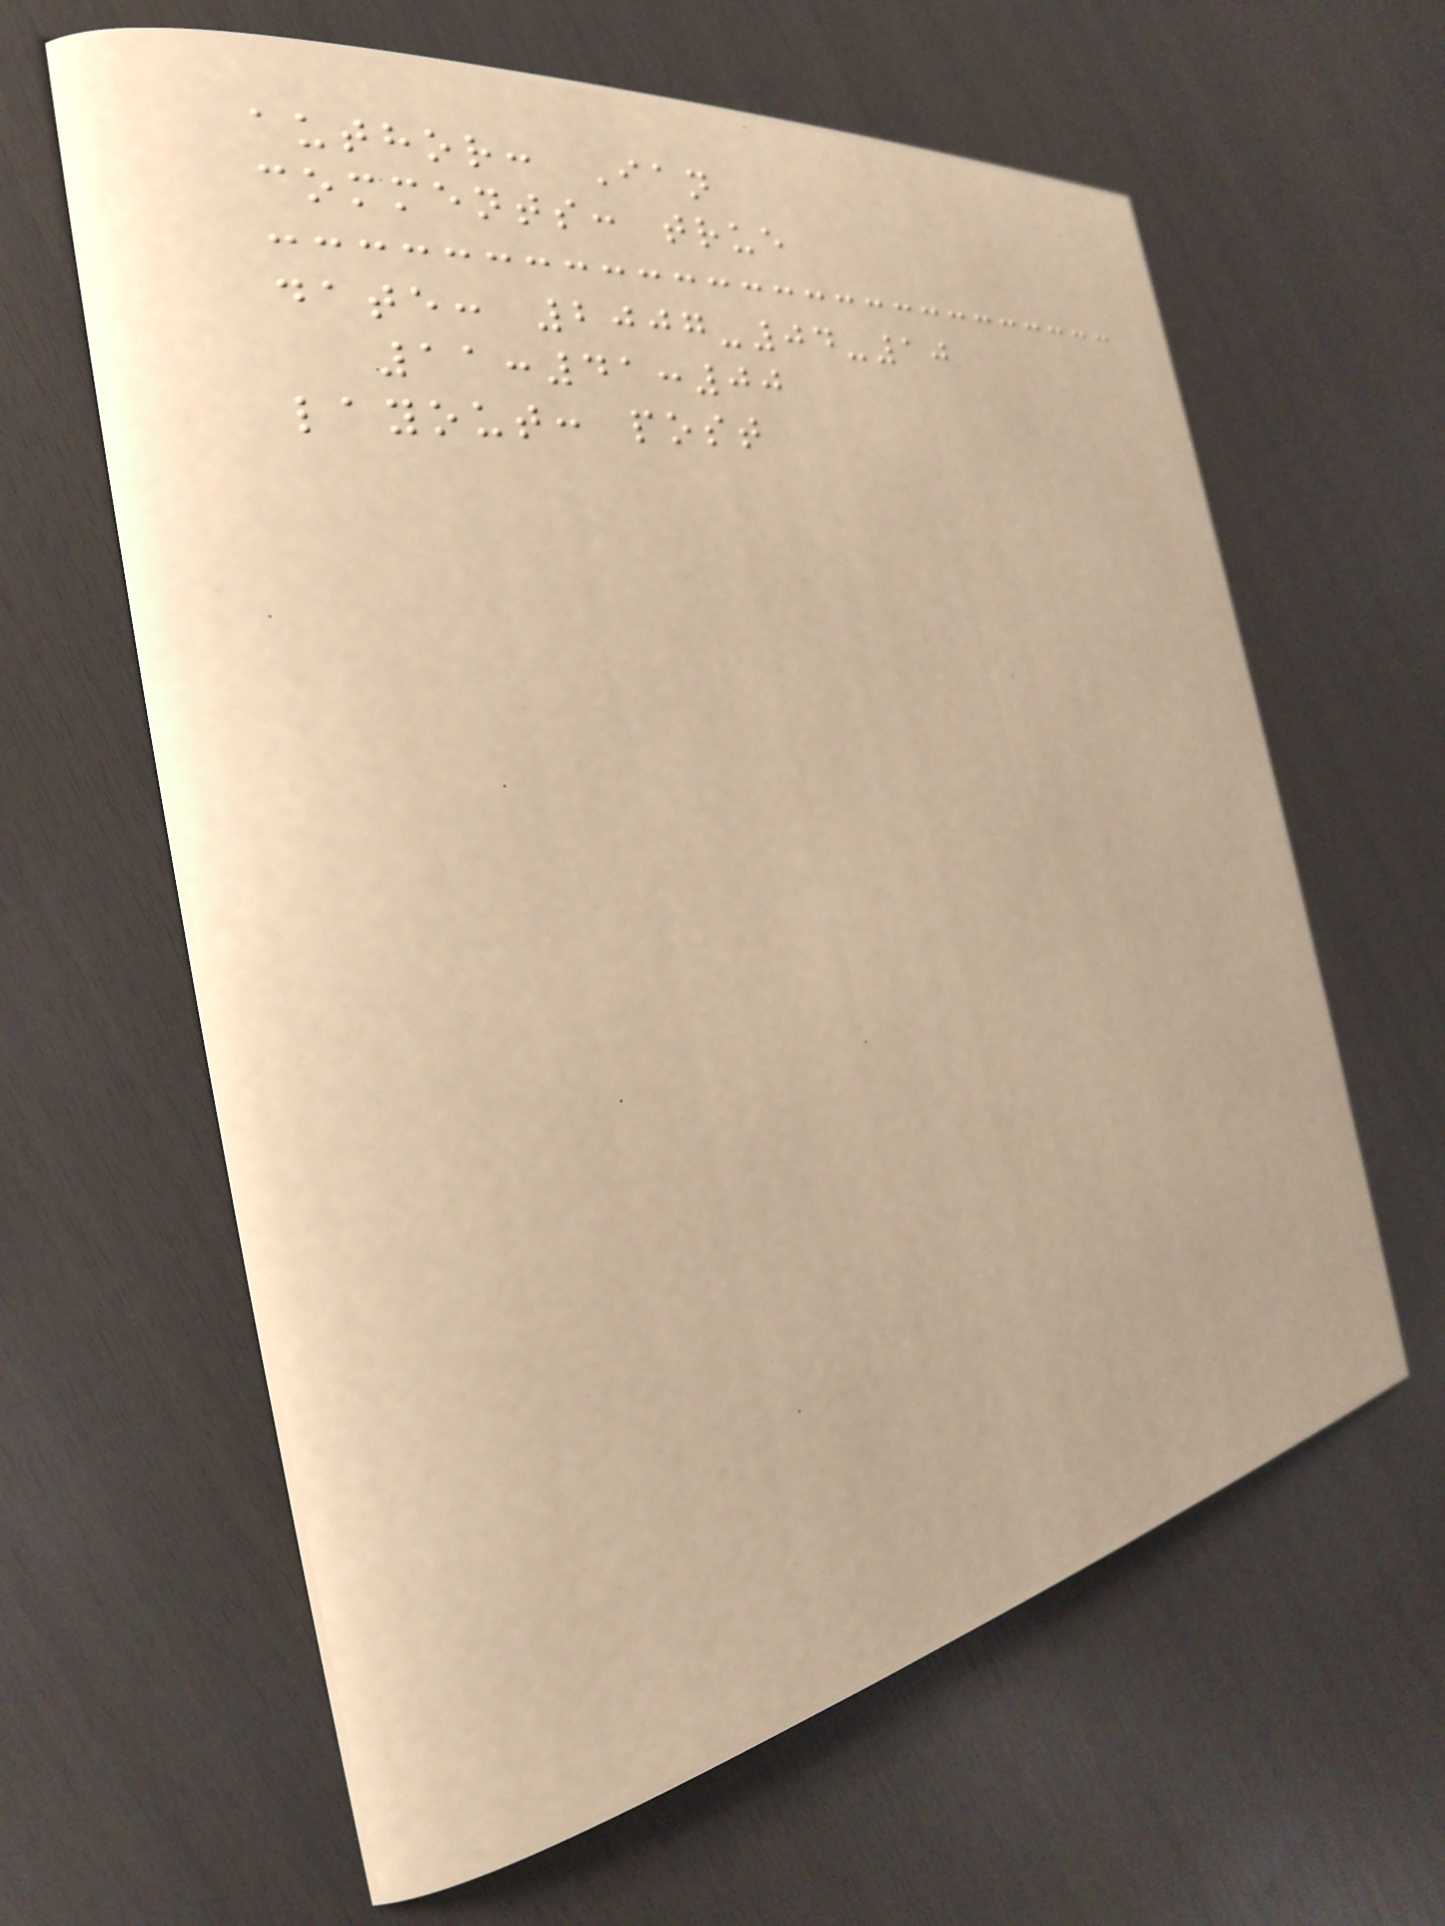author: Ian
comments: true
date: 2007-04-10
11:41:00
layout: post
